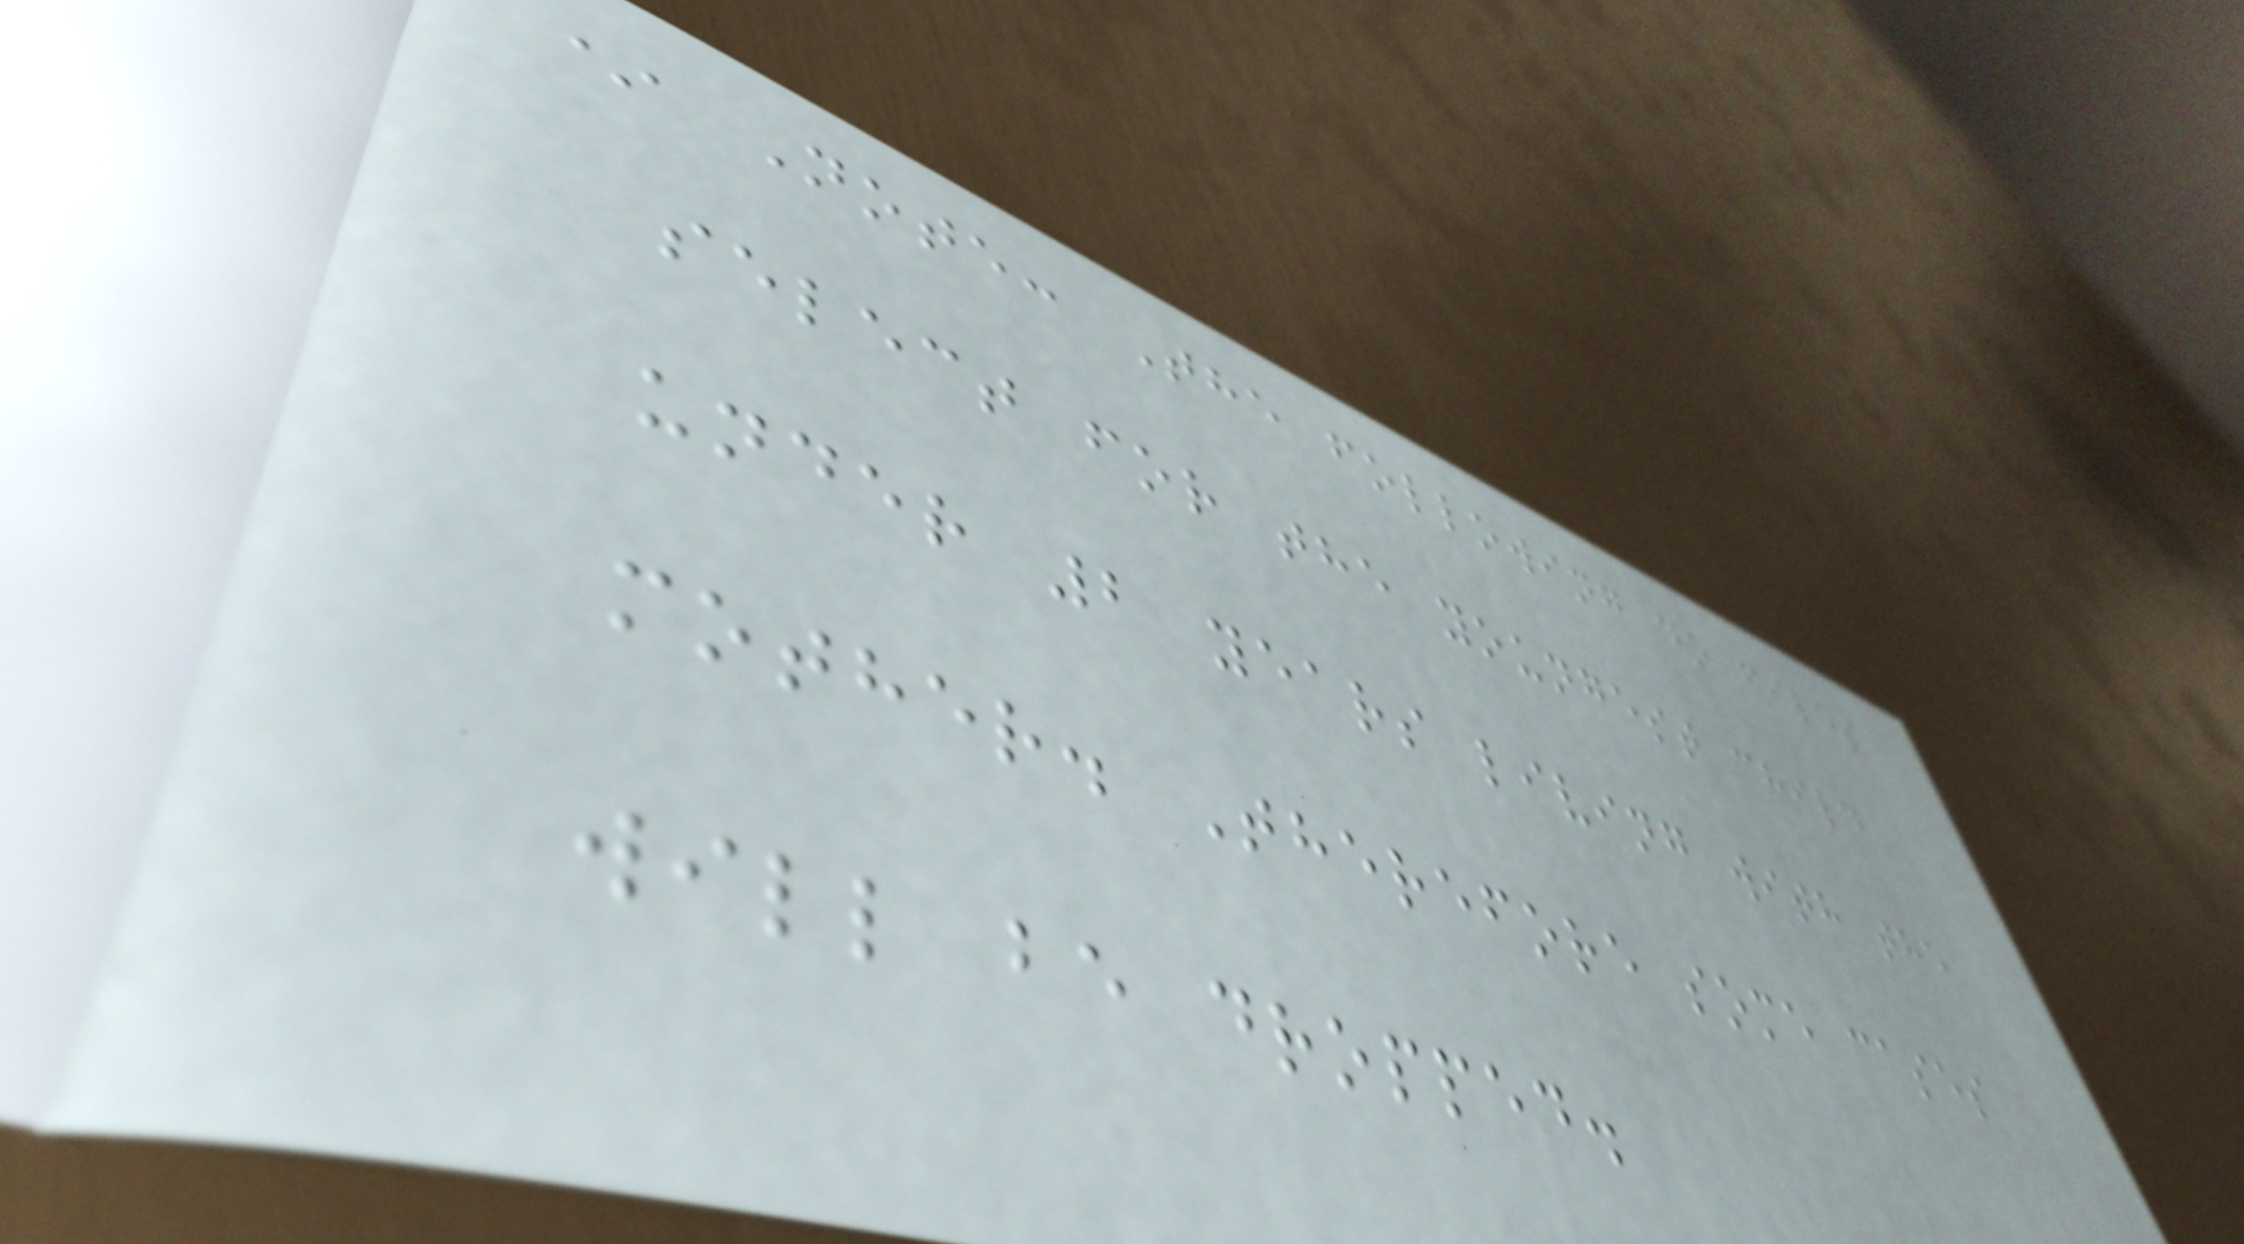* Note: The following do files
select for the youngest child
under 2 years living with the
mother. Therefore some cases
will be dropped.
